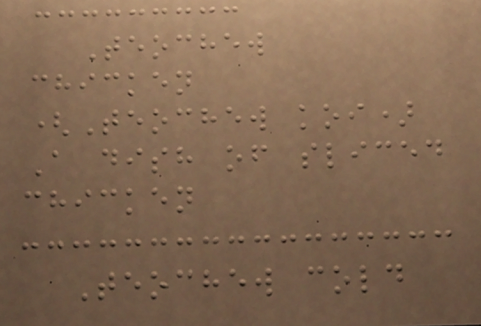Teochew
chicken
(Teochew koi)
A dish of sliced
chicken
Teochew cold
